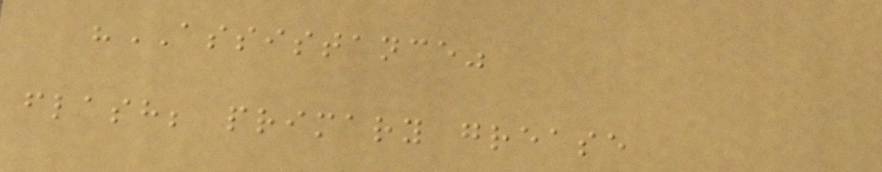"ASSISTANCE"
flash; primary grease
